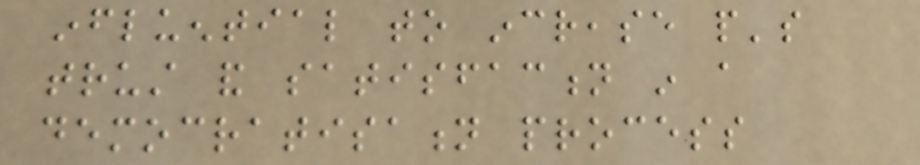influential to increase people's
trust and satisfaction in a
democratisation process
